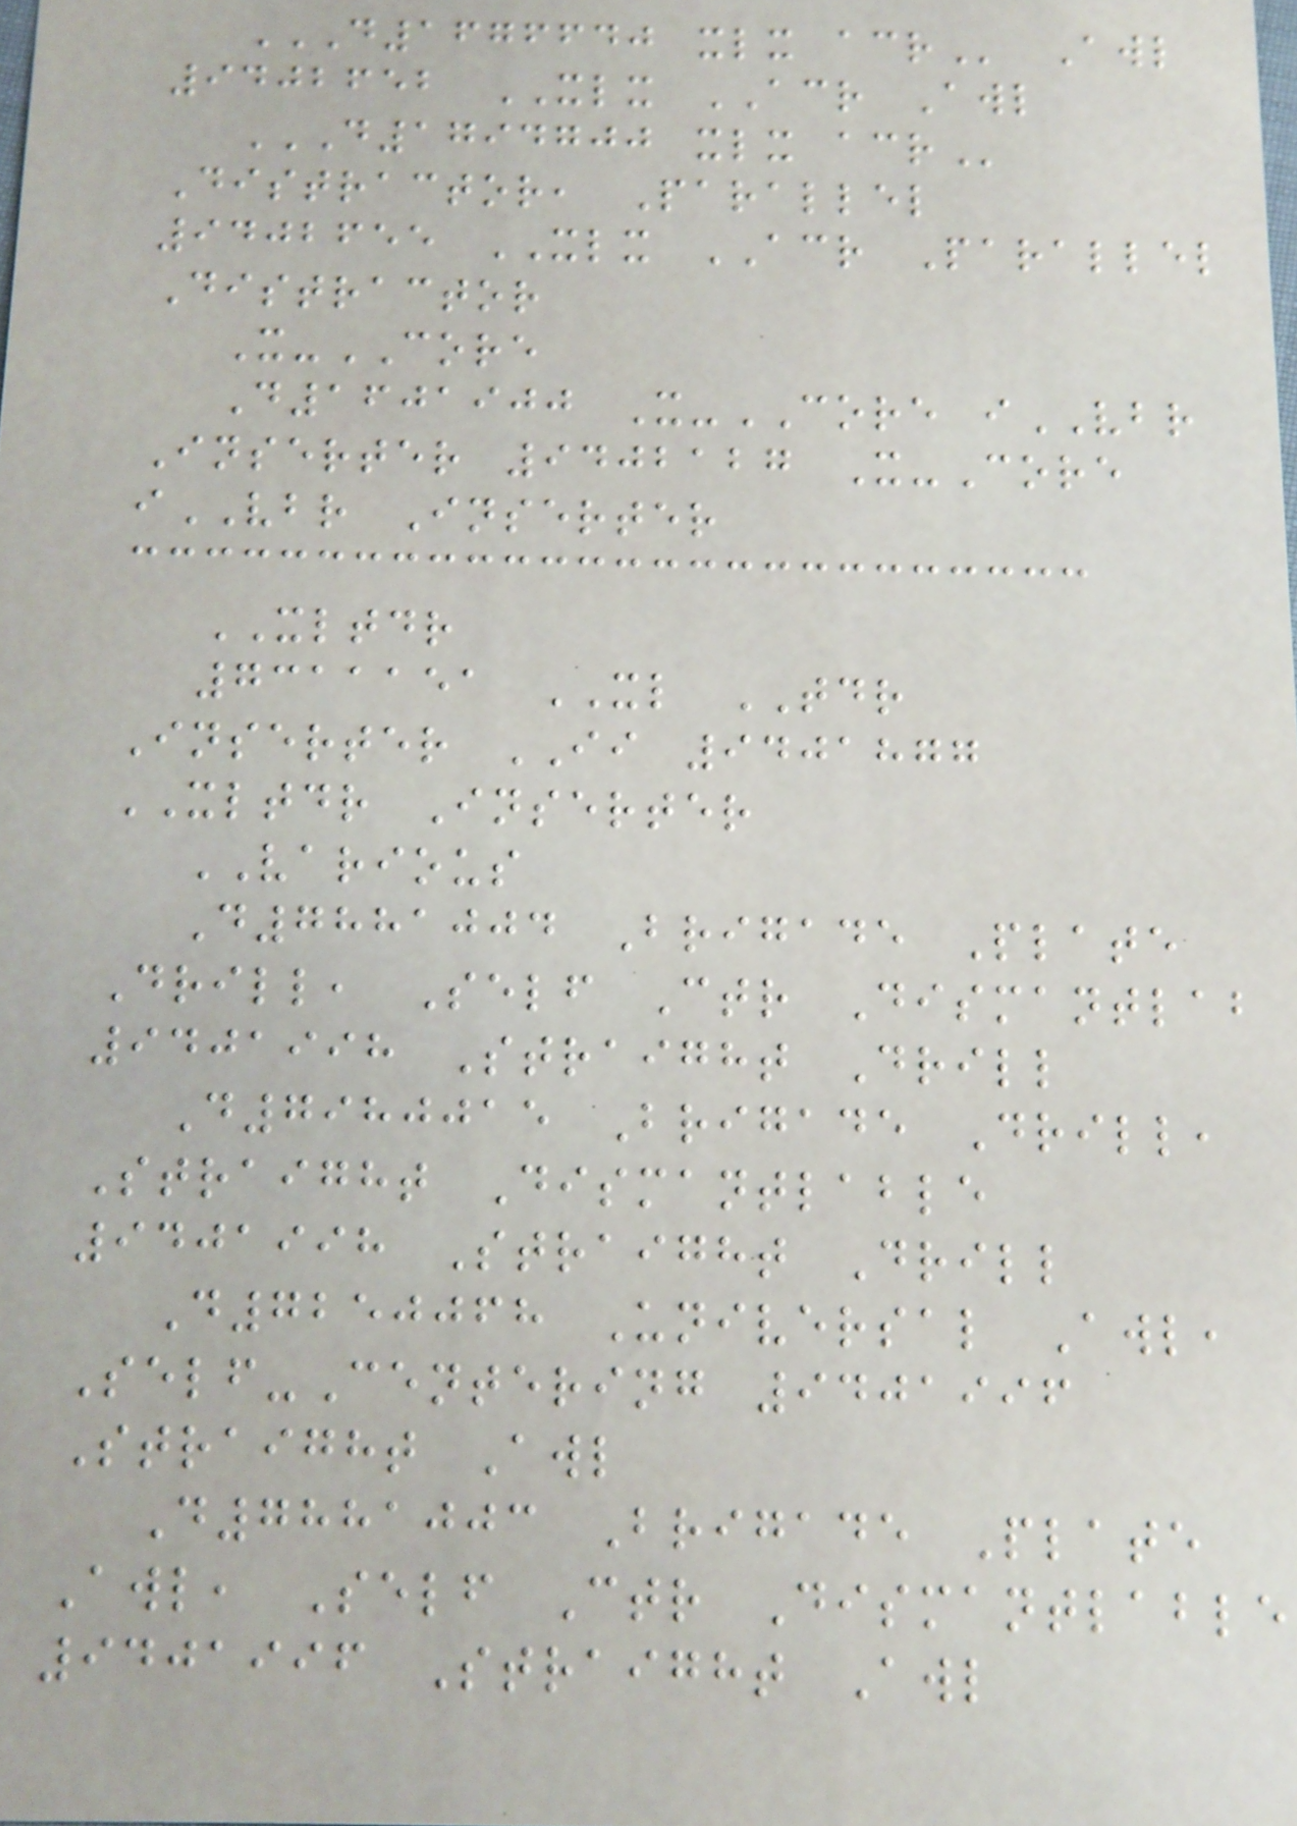D1676640 XLX ACR Awl
9402652 XLX ACR Awl
D1794700 XLX ACR
Distractor, Parallel
9402655 XLX ACR Parallel
Distractor
X-CORE
D1601900 X-CORE iVBR
Inserter 9402127 X-Core
iVBR Inserter
XLTDR
7311151 XL TDR
Inserter II 9401877
XLTDR Inserter
VARIOUS
D7881004 Brigade Plate
Drill, Self Ctr Dismantlab
9401998 Straight Drill
D7980015 Brigade Drill,
Straight Dismantlable
9401998 Straight Drill
D7250068 Universal Awl,
Self-Centering 9401996
Straight Awl
D7881003 Brigade Plate
Awl, Self Ctr Dismantlable
9401996 Straight Awl
